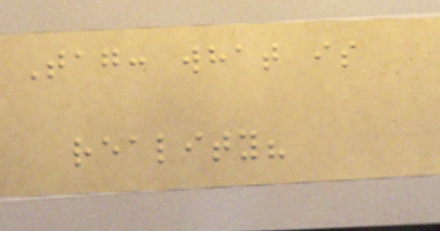Tag: what is
reality?
